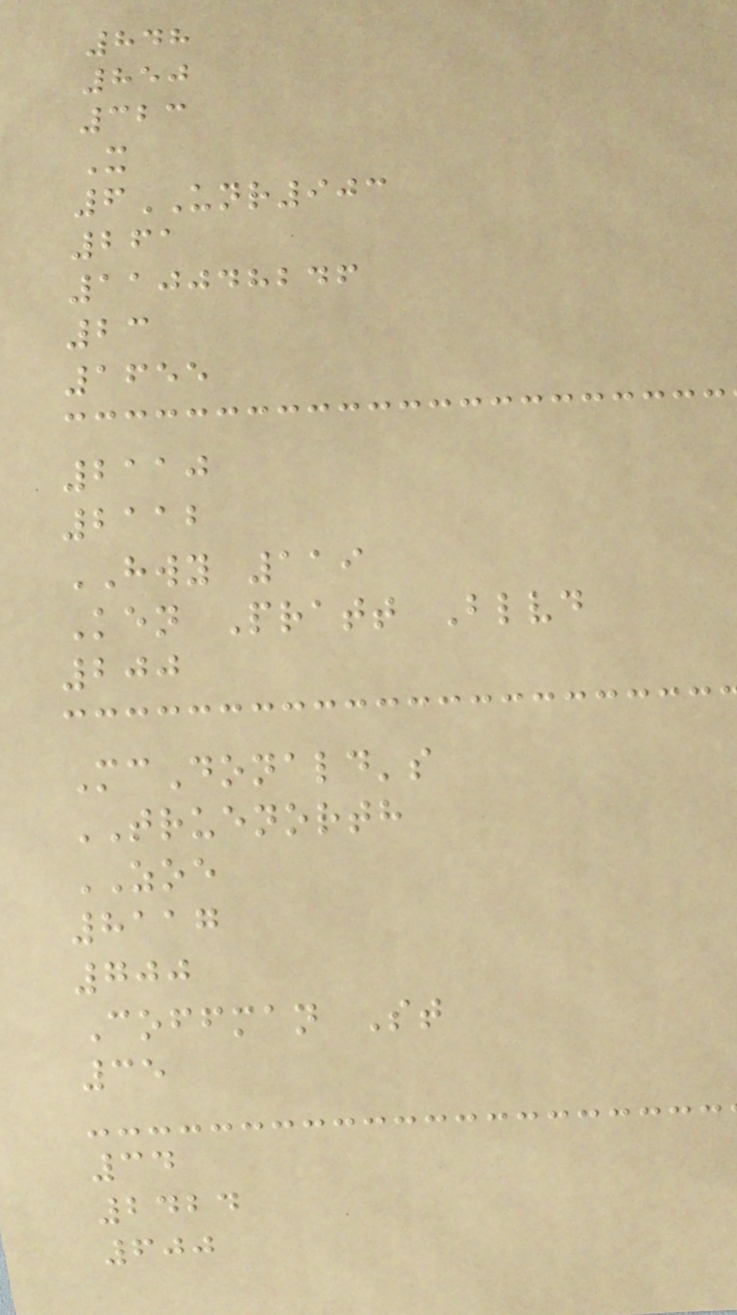848
850
323
X
6UNR903
261
110048246
23
1655
2110
2112
HWY 119
Ken Pratt Blvd
200
McDonald's
TRUENORTH
ZOE
8117
700
Coffman St
35
34
2424
600
